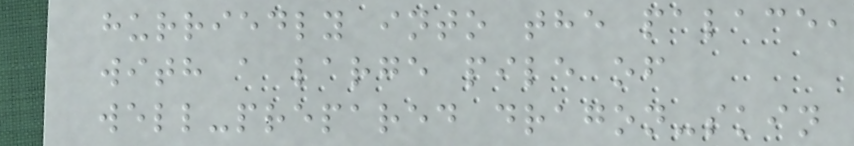hurriedly into the palace,
with a large pile of
well-prepared dragon-skin
